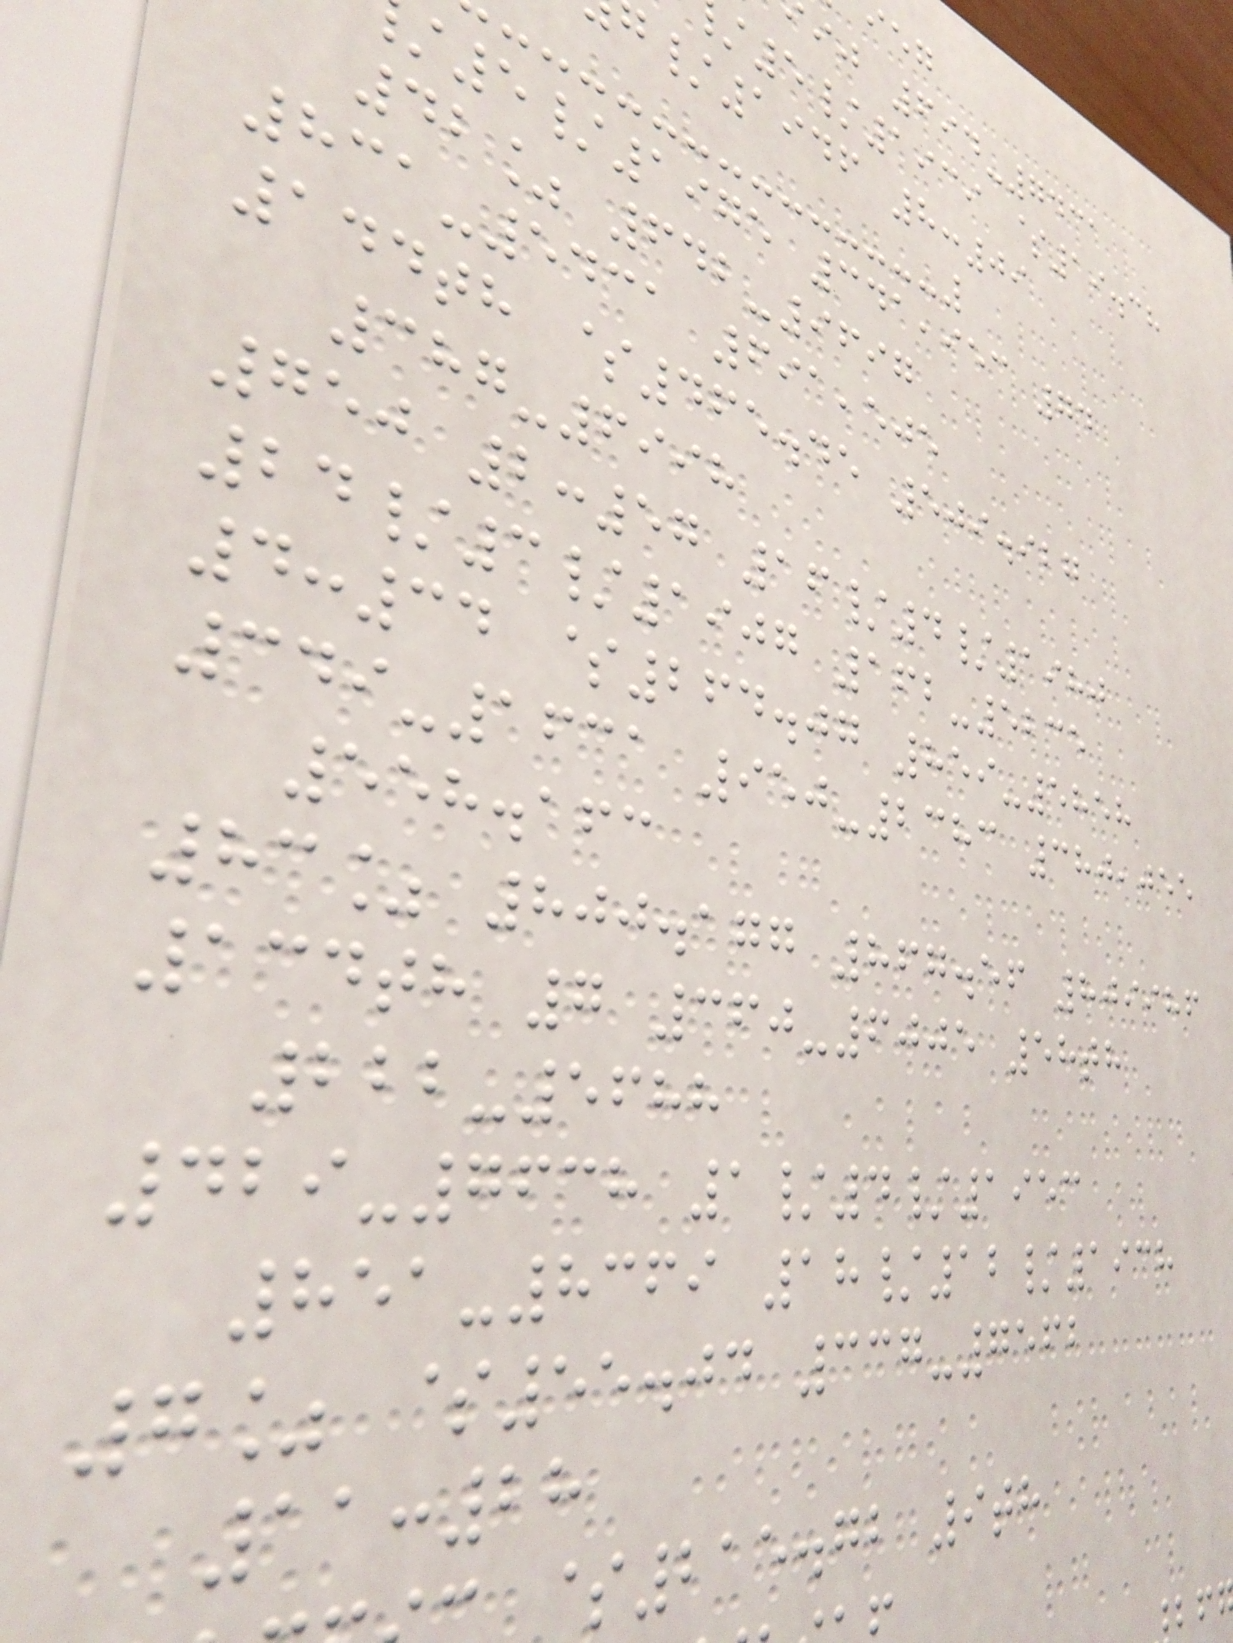ij 694-7431
5/1939 $19.38
/1946 8:09
5/1975 341,953 74
42% 642-9697
831-5431 691,505
144th $465.45 509.927
387-6998
750 2:57 16/4/1980
24/3/1907 162-5235
4:34 $264.07 859-5858
349-1631 950-2383 380,055
558.163
83% 800.177 867.56 809986
134th 7 360-6005 58th
222-5688
429-7638 1/4/1953
851-8369 18/12/1938
7% $55.04 337-7562
11:28
$215.72 9th
